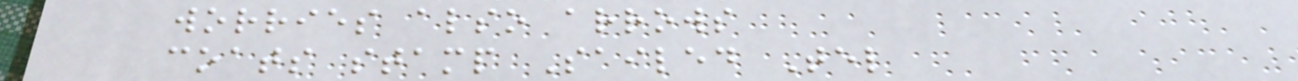worries also arrows
coats stamp Sailed Tel
